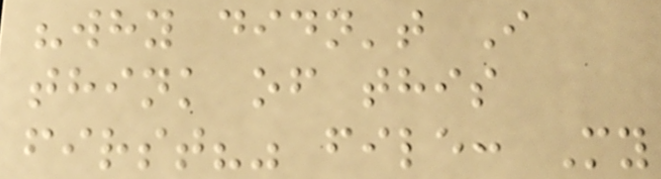"why didn't I
think of this
first?" file: My
